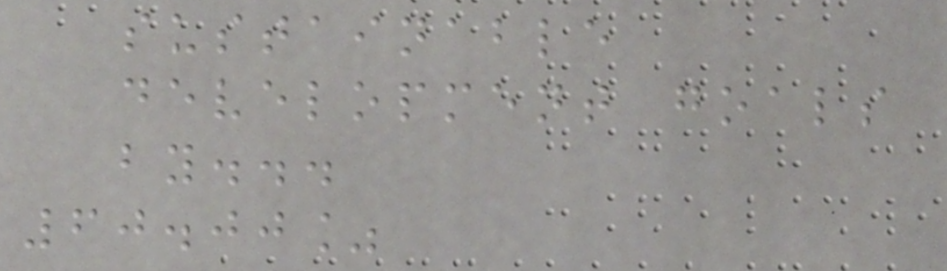sustainable
development goals
by...
60.00%
